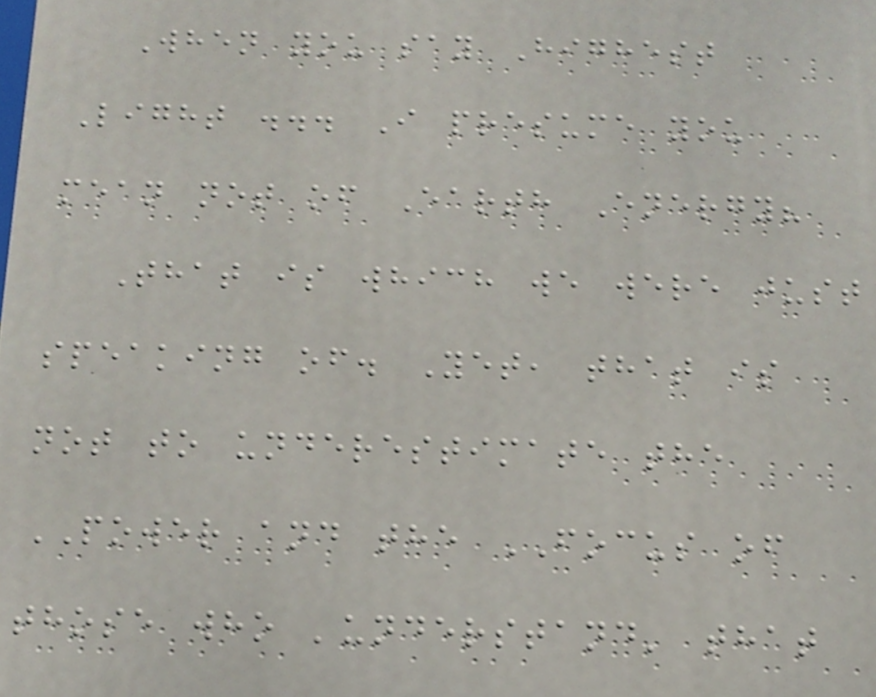When you say Highest
Light ... I presume you
mean not of Earth Energy?
That is which we were just
speaking of. Yet, that is
not to underestimate the
POWER and the FOCUS of
those who 'understand' that
